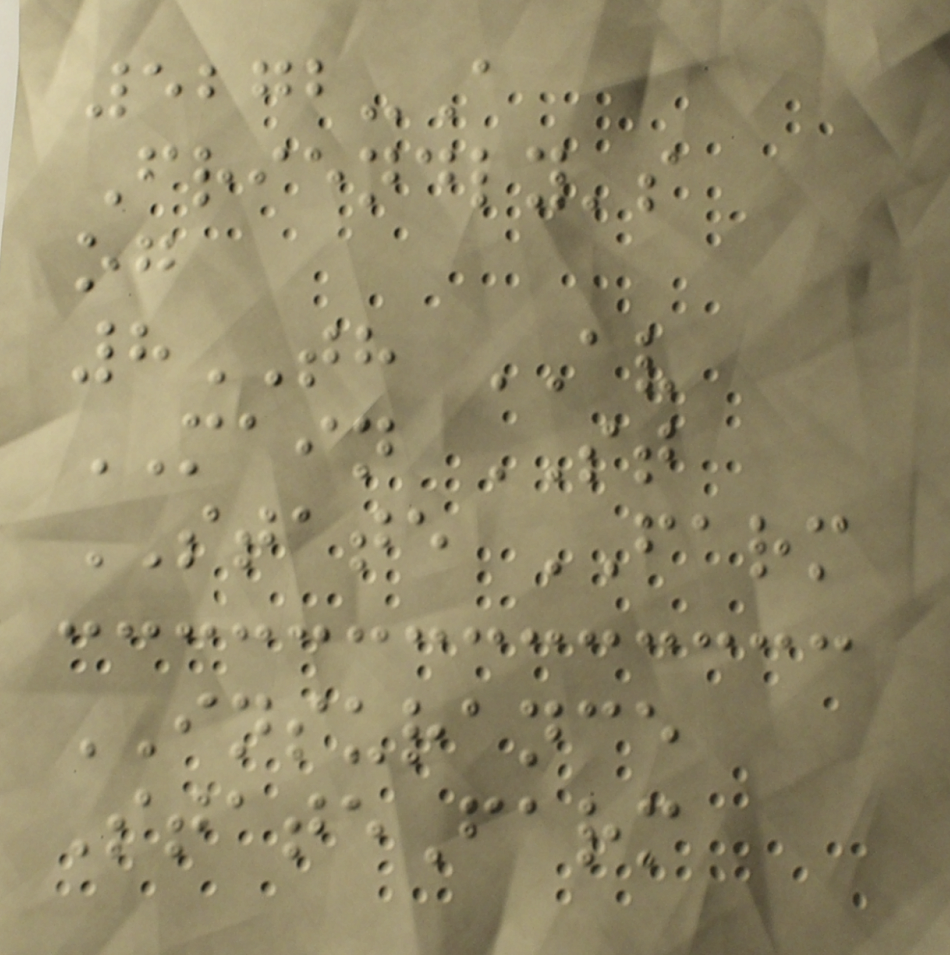5272-A
Friendly's
og
8TH AV
MAIN ST
STATE FARM
INSURANCE
StateFarm
